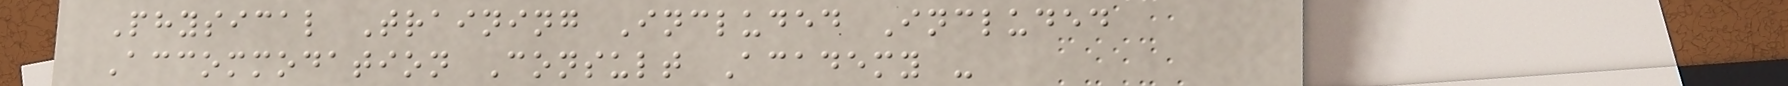Physical Training Included Included
Accommodation Consult Academy -
